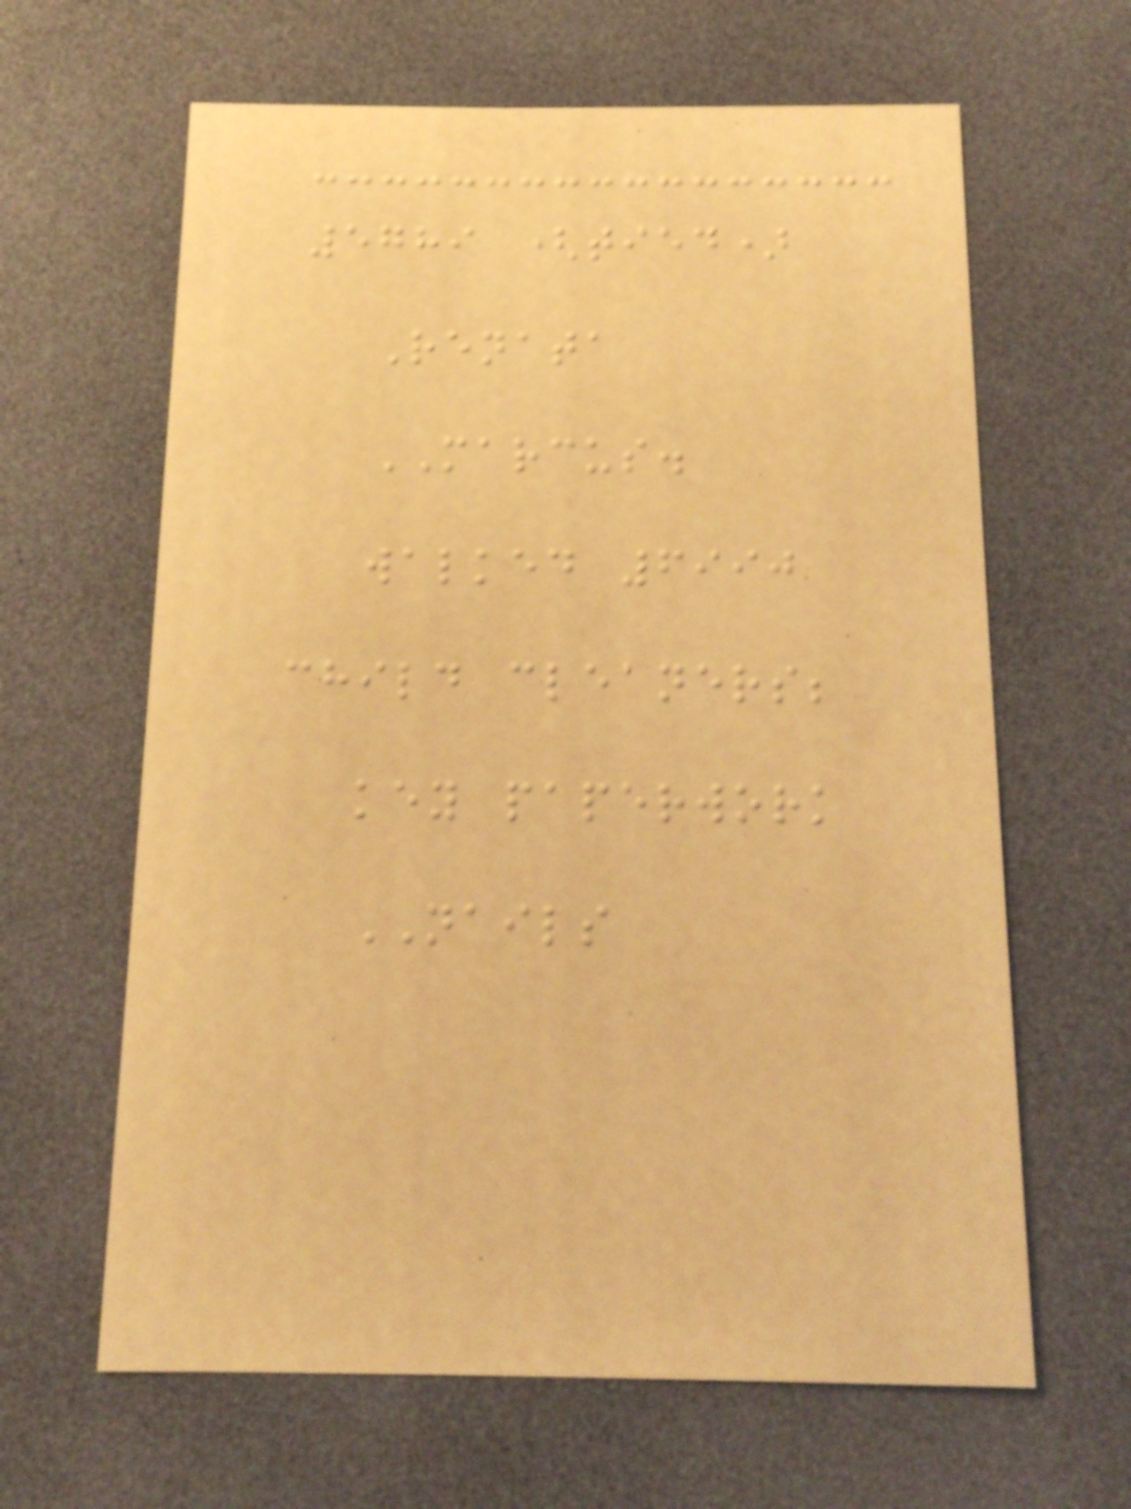5789 (tied)
Renata
MARCUS.
walked 6990
child cleaners;
key paperwork
NAILS
